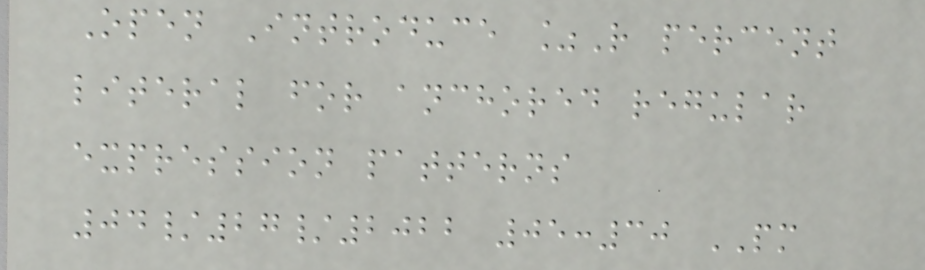Open Introduce %R percent
literal for anchored regular
expression patterns
04/27/2022 05:30 PM
